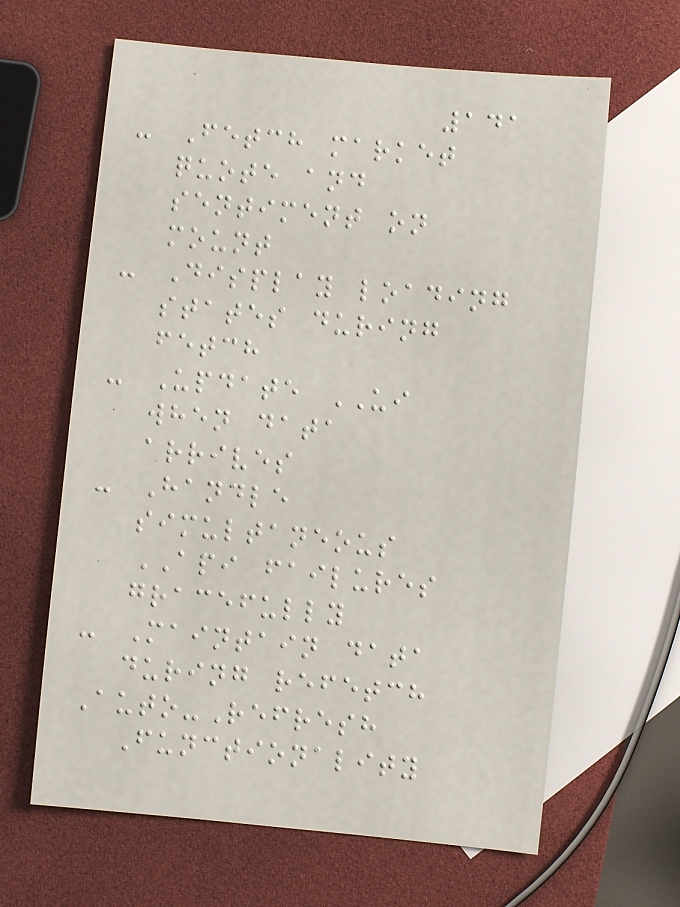141
- Fetch market
quote and
sentiment on
mount
- Display loading
states during
fetch
- Update UI
when data
arrives
- Handle
simultaneous
API failures
gracefully
- Maintain data
during refetch
Auto-Refresh
Functionality
